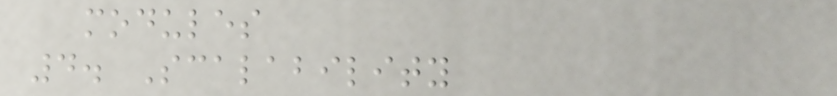modules
4. Scalability
